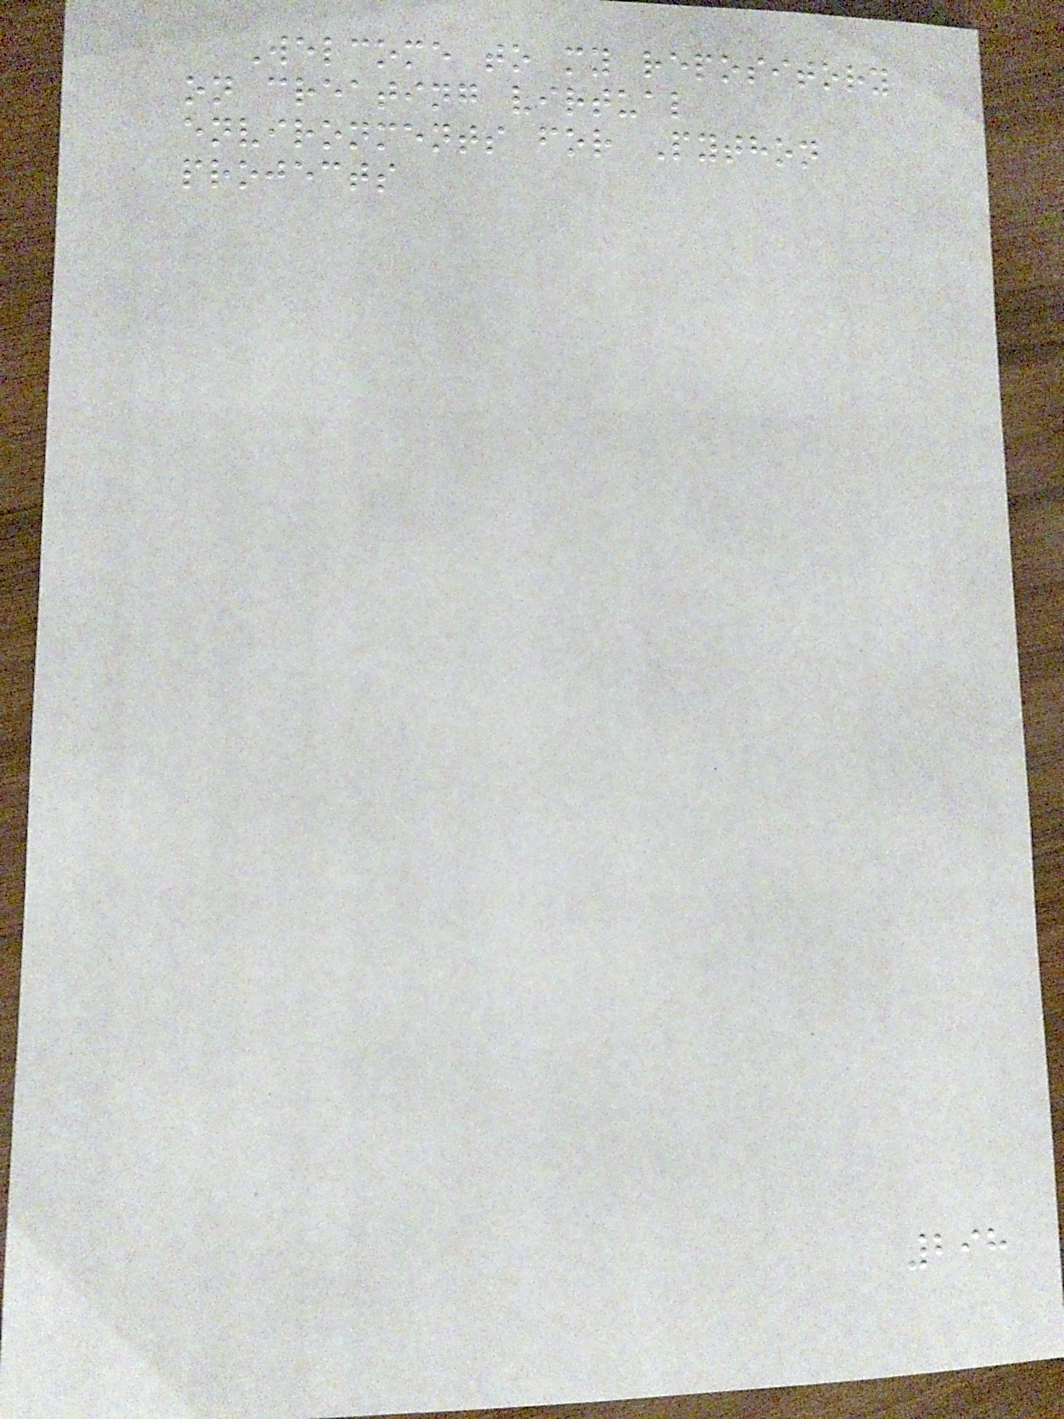Welcome to my repository
on creating virtual
environments for Python
projects
298
